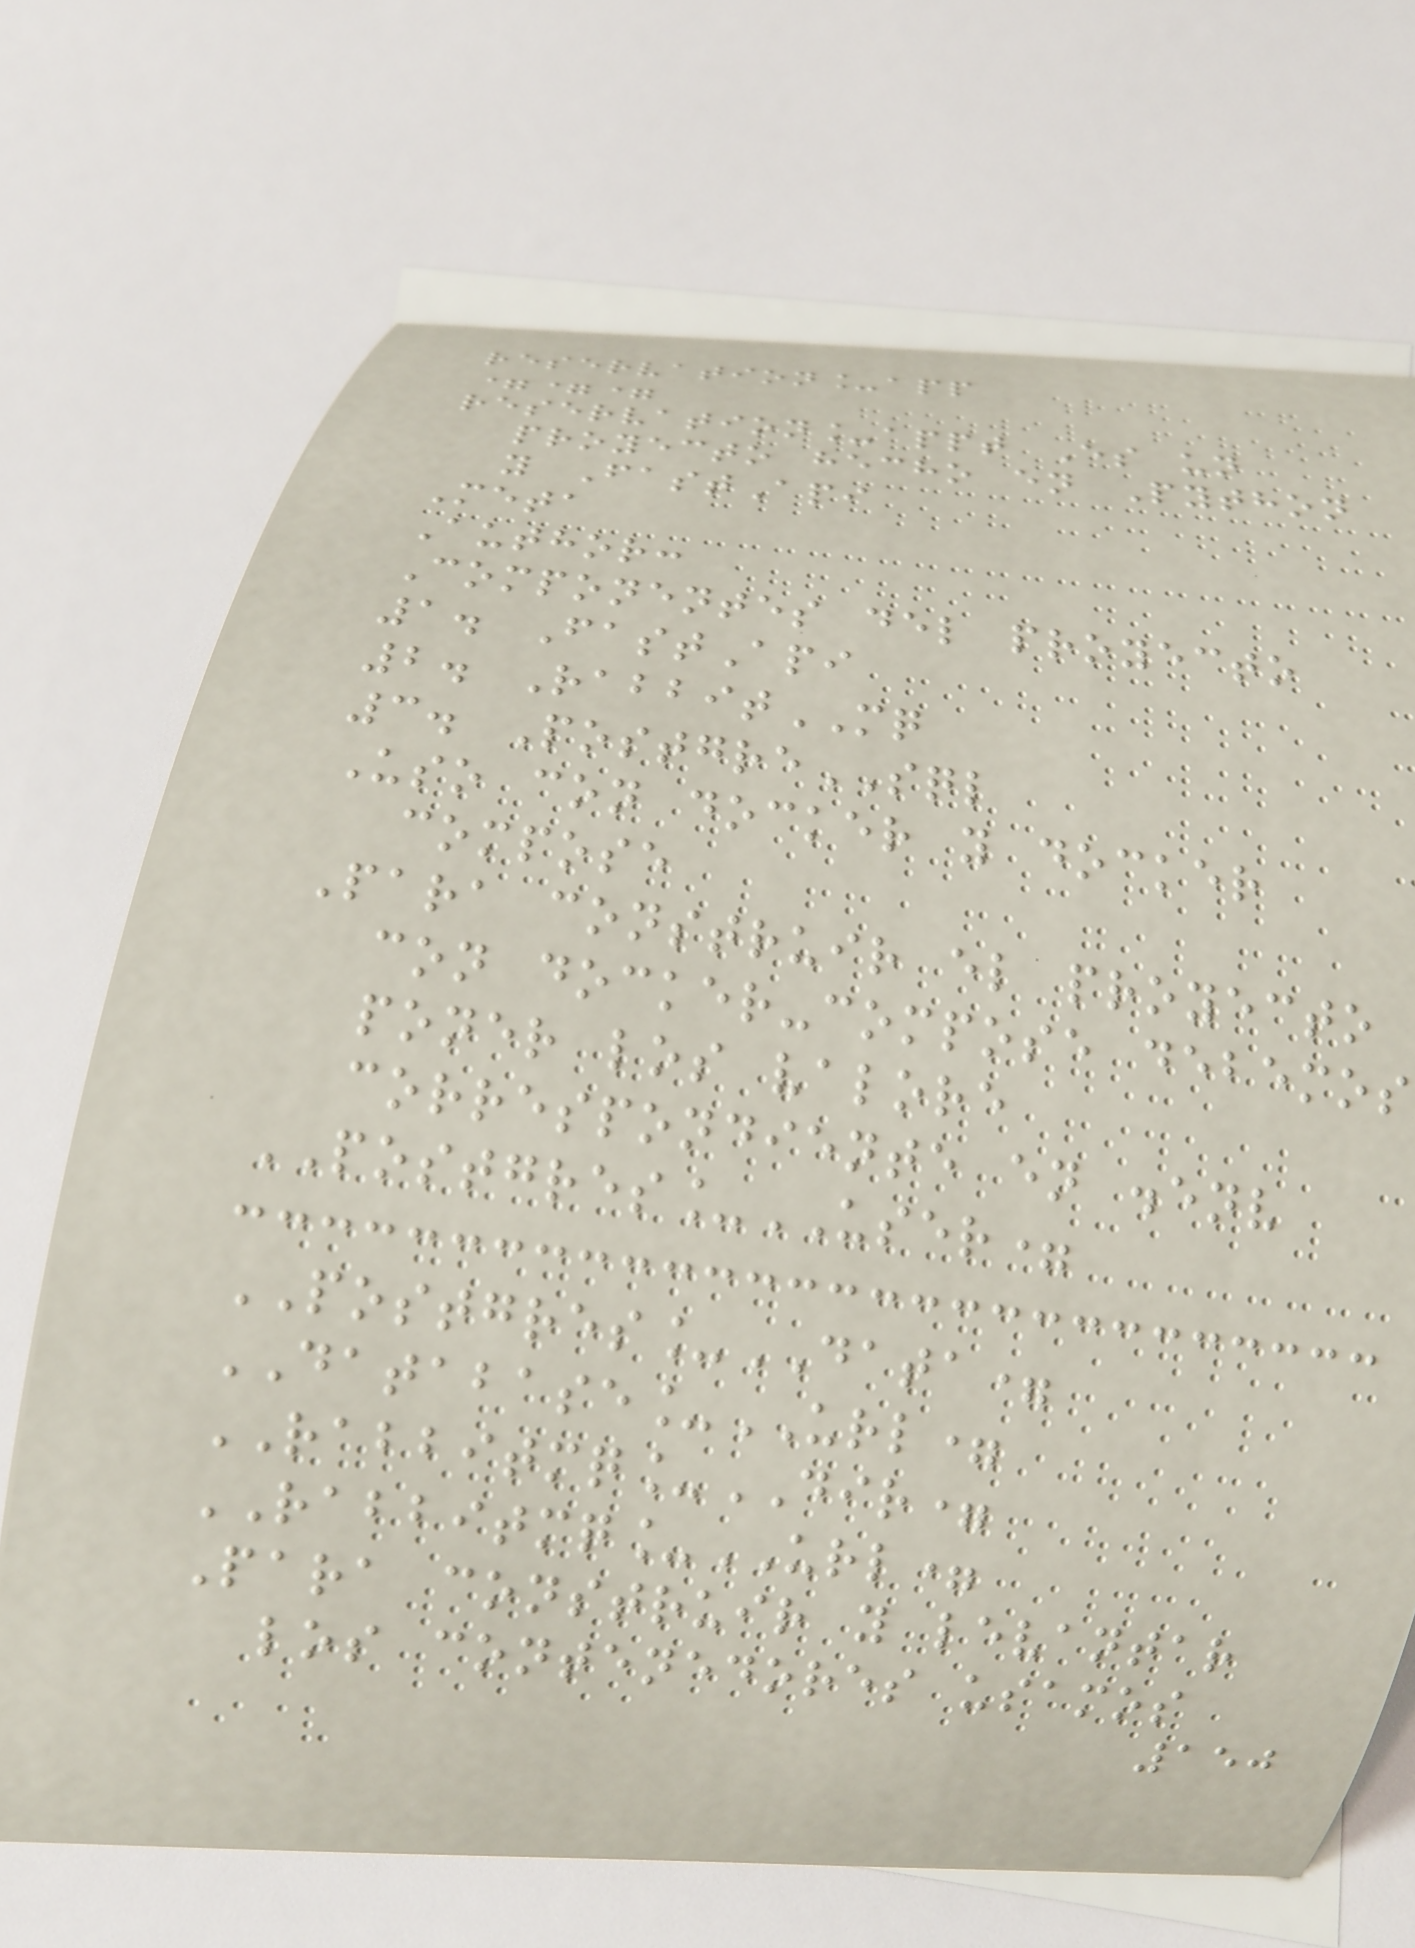reservation_app
===
reservation_appt Es un
proyecto hecho en Python
y FastApi
Meta
Author:
Componentes del proyecto
1. FastApi
2. RabbitMQ
3. PostgreSQL
Uso con docker y docker
compose
Para construir el proyecto
con docker-compose debemos
poner los valore
correspondiente en .env
POSTGRES_USER=
POSTGRES_DATA=
DATABASE_URL=
RABBITMQ_DIR=
RABBITMQ_URL=
Para construir y levantar
los contenedores usamos
150
